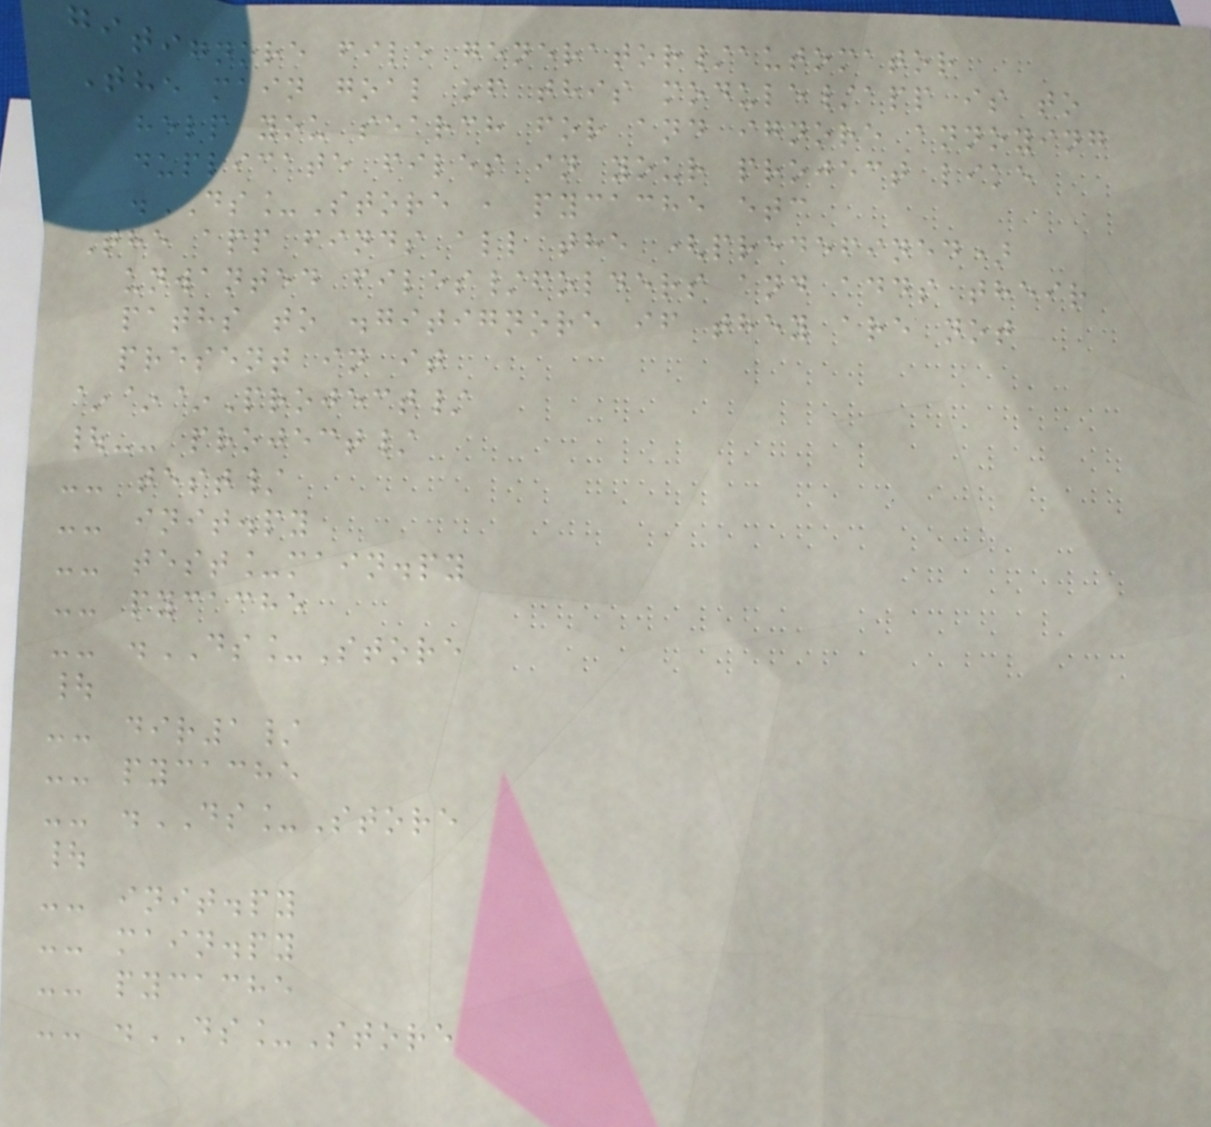gitignore file generator/automator
The main goal of this module/app is to
help you search for and ignore annoying
duplicate files in your project like
.DS_Store , pycache etc
The app finds all the (predefined)
unwanted files/folders and adds their
paths to .gitignore if they are not
present in it
~~~Project/
|-- project/
-- test/
-- init.py
-- test_main.py
-- pycache
-- .DS_Store
|
-- dir1/
-- pycache
-- .DS_Store
|
-- init.py
-- main.py
-- pycache
-- .DS_Store
